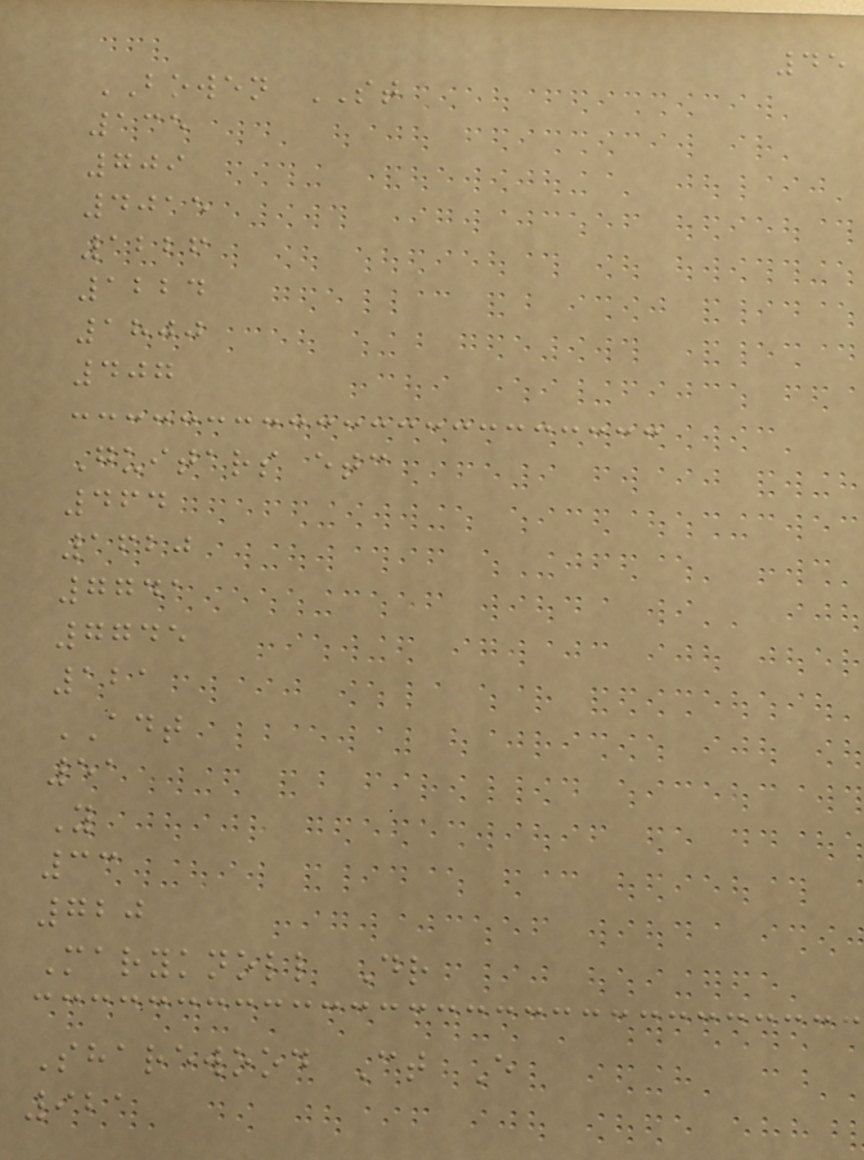45
BOWEN ST
135
709
4015
1226
1224
1800
407
Guitars etc
464
1620
7741
7745
121
ADT
51
Y
33
720
Maryknoll Dr
Sharewood Ct E
921
